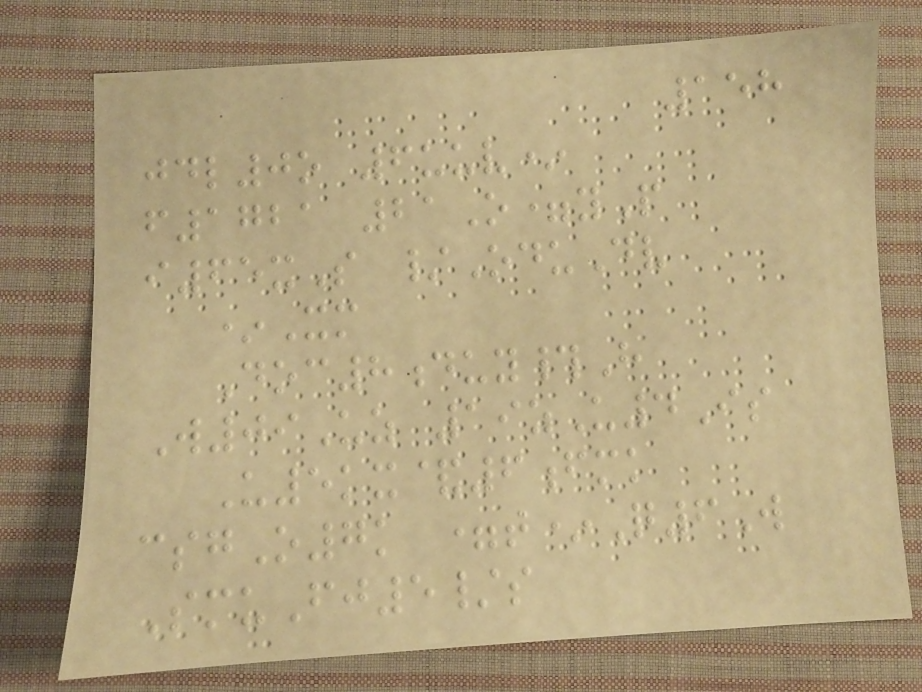158
jdl0o 6uuv*
f1721 21O=yP
i65xS /OduDv
*Xm
Doc8duy#H
W09Uz 19zU4Is
U5kx&6fmk
csgO7k =t*Q6W
SmuFj5/s
